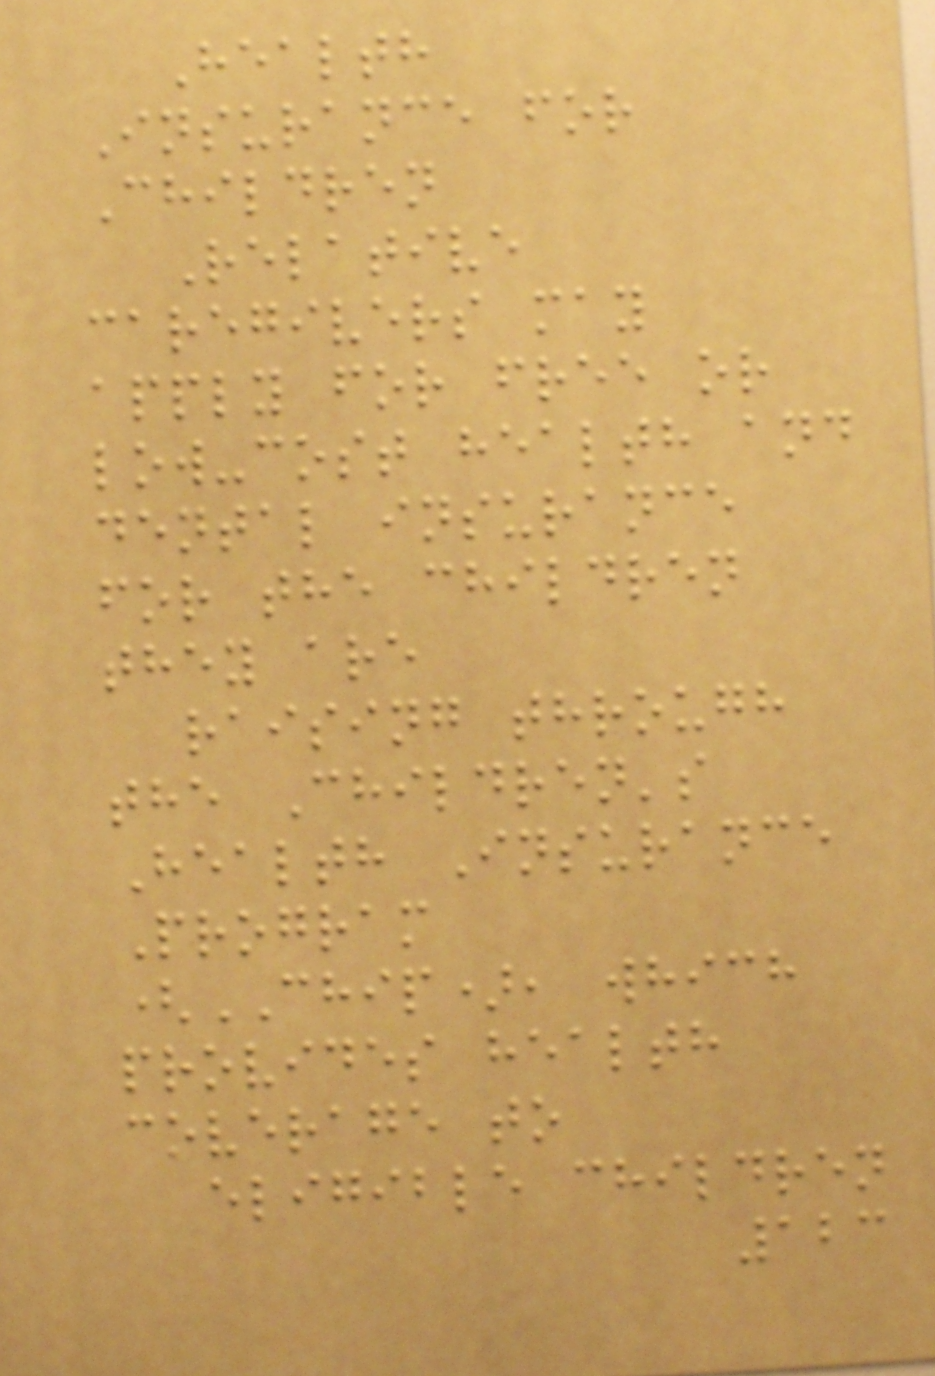Health
Insurance for
Children
Relative
caregivers may
apply for free or
low-cost health and
dental insurance
for the children
they are
raising through
the Children's
Health Insurance
Program
(CHIP), which
provides health
coverage to
eligible children
123
